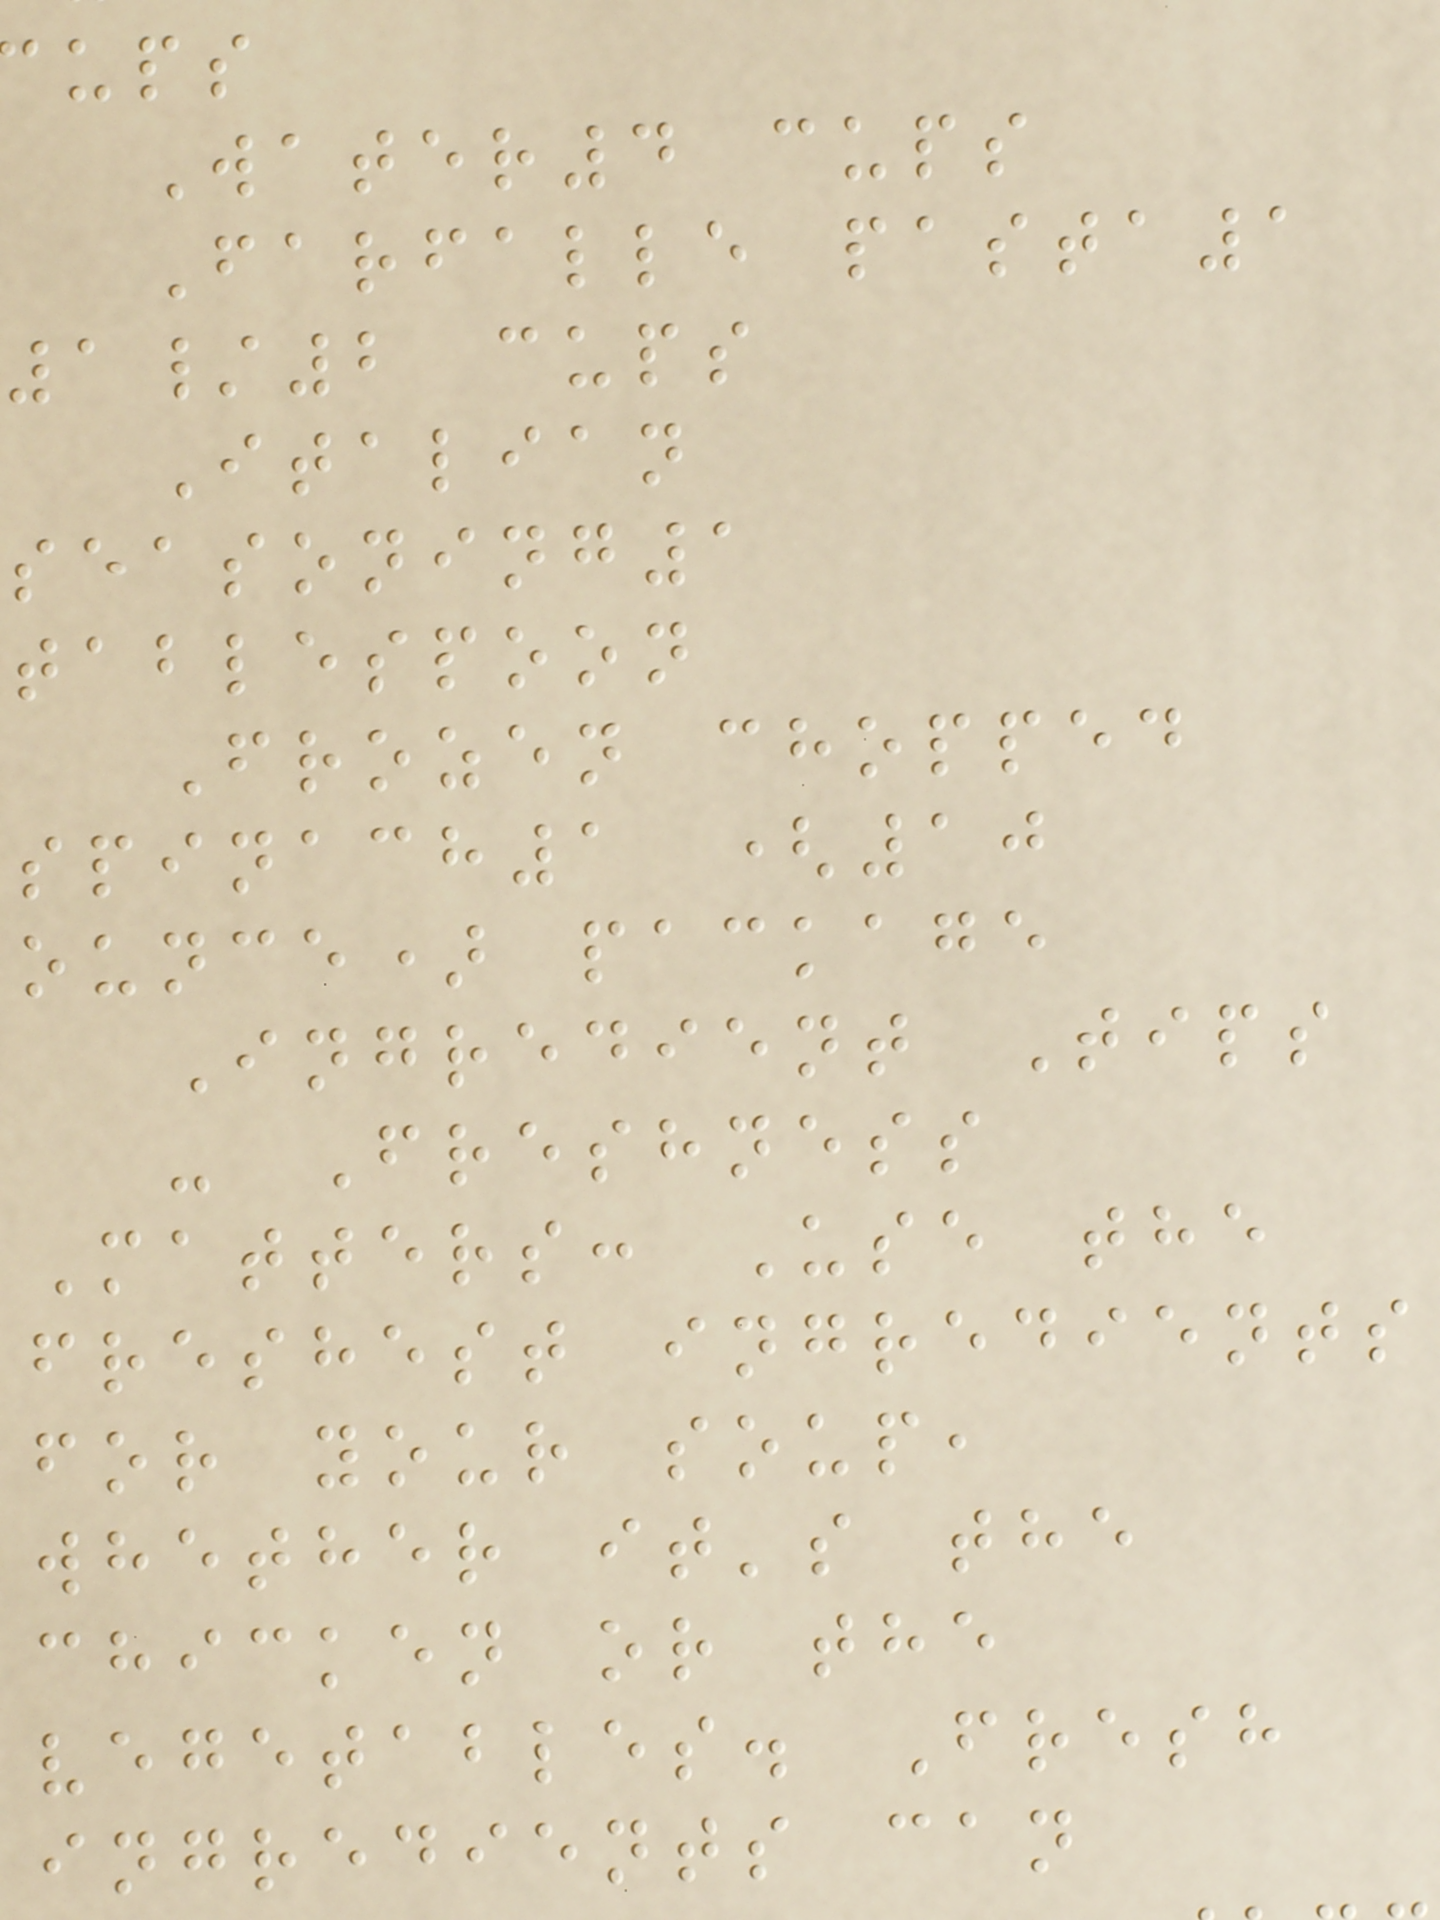Water4 cups
Farfalle pasta1
1/2 cups
Italian
seasoning1
tablespoon
Frozen chopped
spinach1 (10
ounce) package
Ingredient Tips
- Freshness
Matters: Use the
freshest ingredients
for your soup,
whether it's the
chicken or the
vegetables. Fresh
ingredients can
